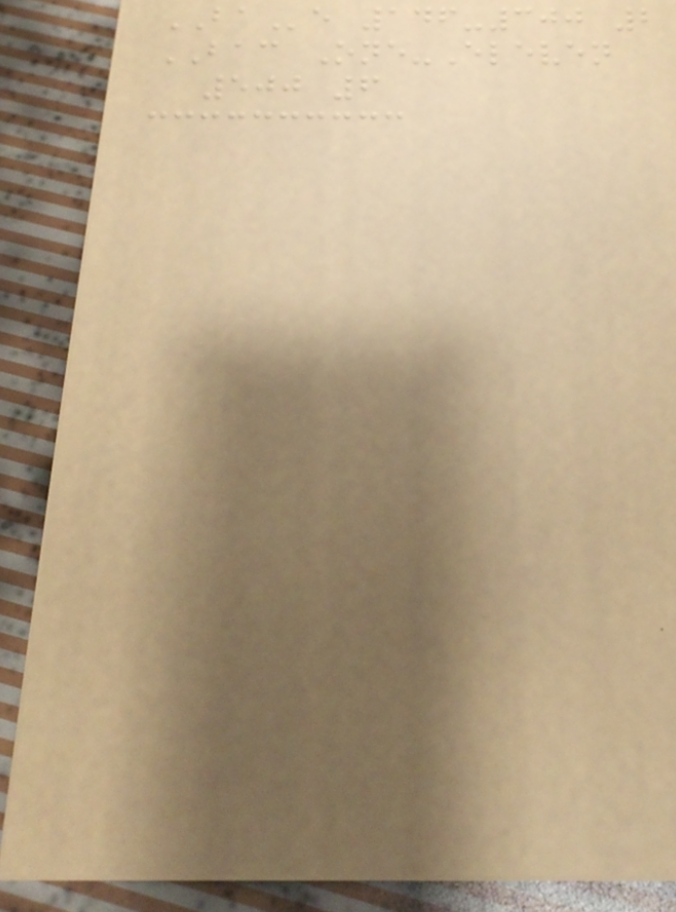BAe 146-300 2
BAC One-Eleven
500 6
